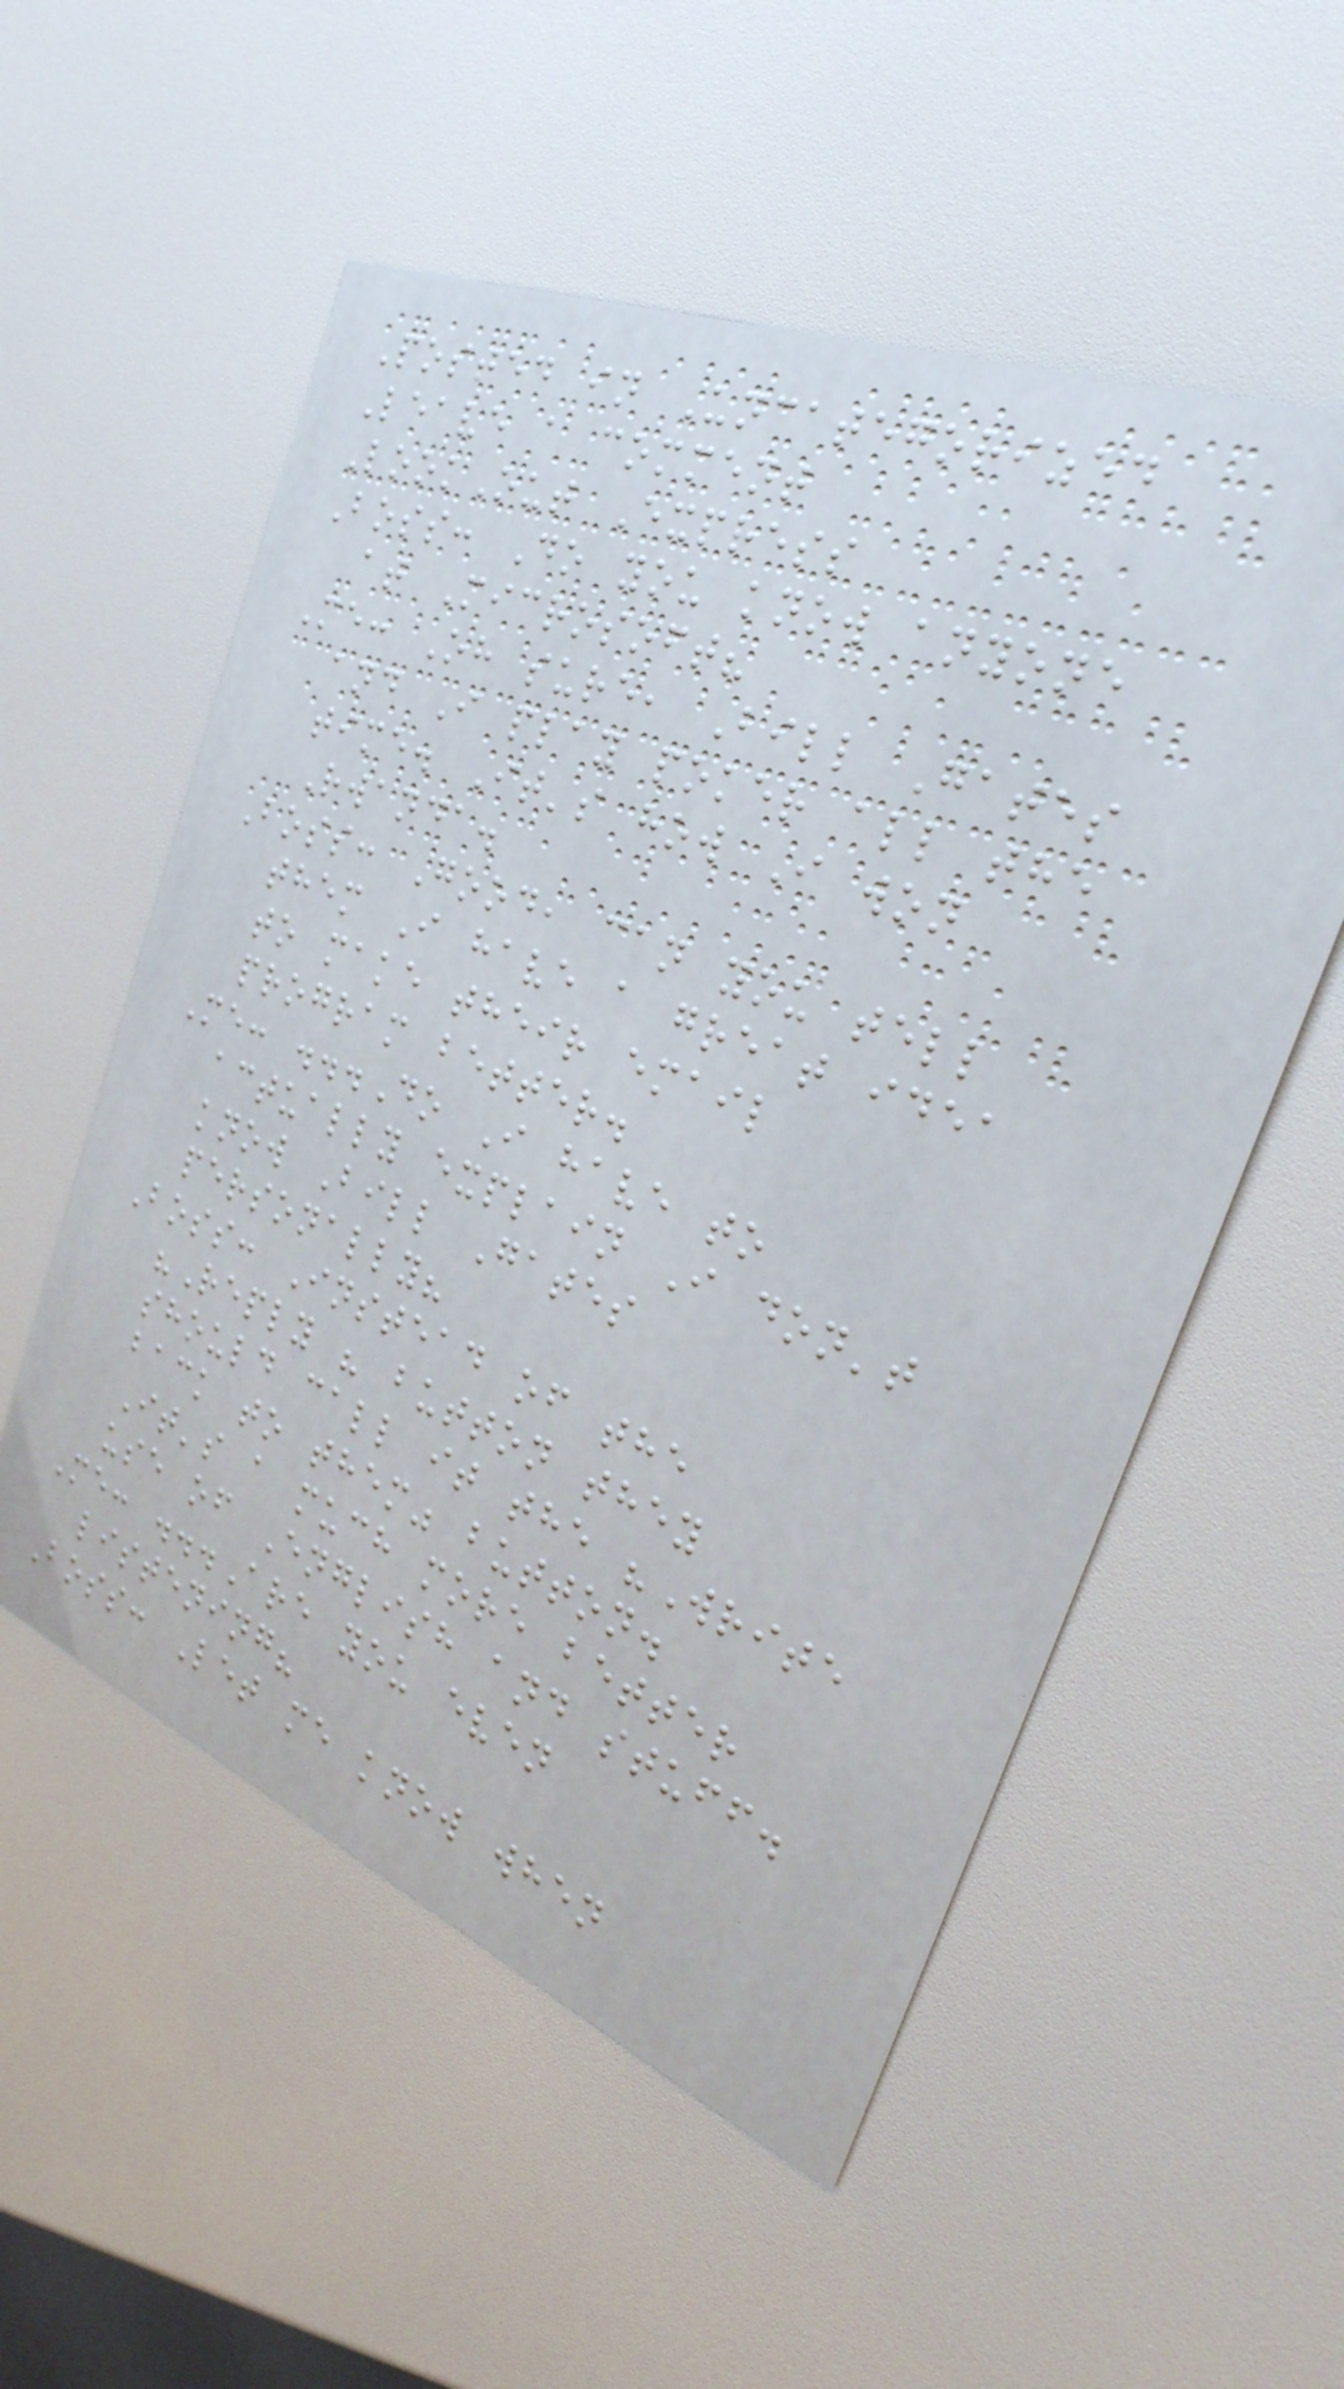Posted in Uncategorized
Leave a comment
LookOut Express
Boss: Do you know anyone
at Microsoft?
Me: Oh sure, Bill Gates
and I play poker all the
time. It's how I won
Rwanda.
Boss: Good, can you tell
them I have a great idea
to make their email
program better.
Me: ...Do I have to
actually explain I don't
know Bill Gates
personally?
Boss: Instead of the
"Reply " button they
should call it the "Write
back to them" button.
It's a much more better
use of English and stuff.
Me: ...Are you even
listening?
Boss: Let me know when
